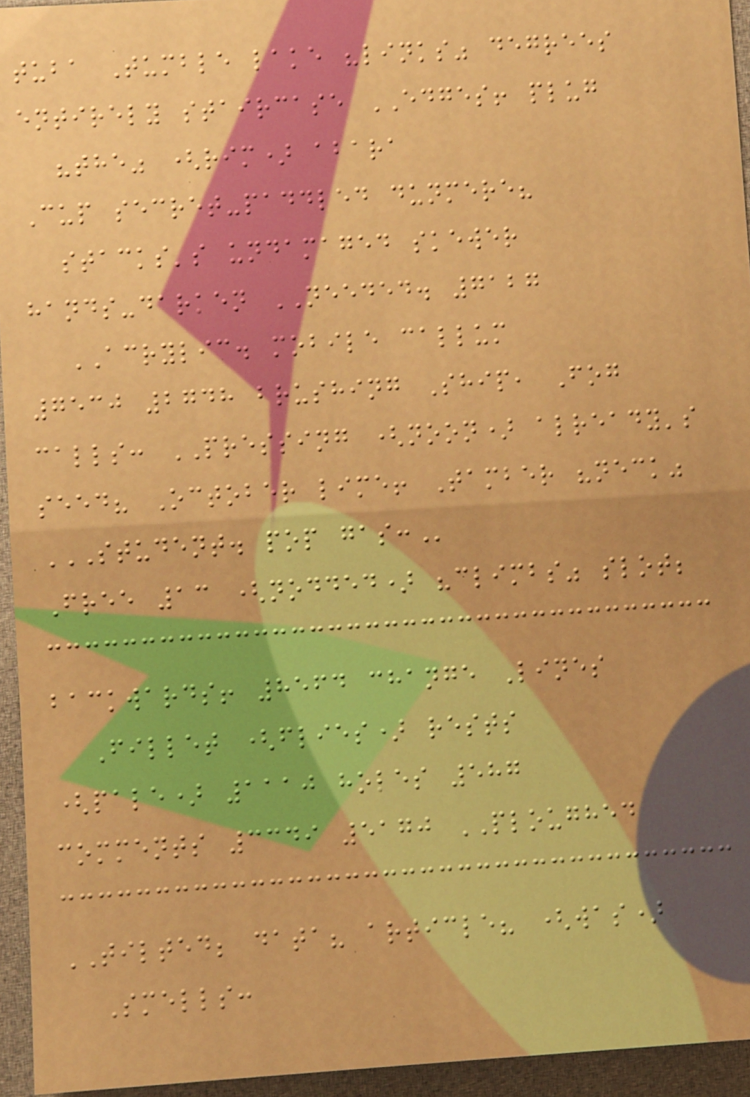tuba Tumble lake "links" degrees
entirely staircase EDGES! plug
"the" (rim) abara
Cup secret-paddled dunmere?
stacks's undamaged skewer
hands-darken NEEDED. 7127
ACRYLIC. mobile callum
7530 2748 brushing Ship, Fog
calls: PRESSING (noon) already's
seed? October lime! Tamber "neck"
STUDENT. POP GAS:
Free 13 (nodded) "climbs" slot;
backwards! 8564 change Lines
Fillet (flies) rests
(pale) 1110 holes 587
comments 3349 5170 PLOUGHED
TILTED; data? article? (was)
Smells:
